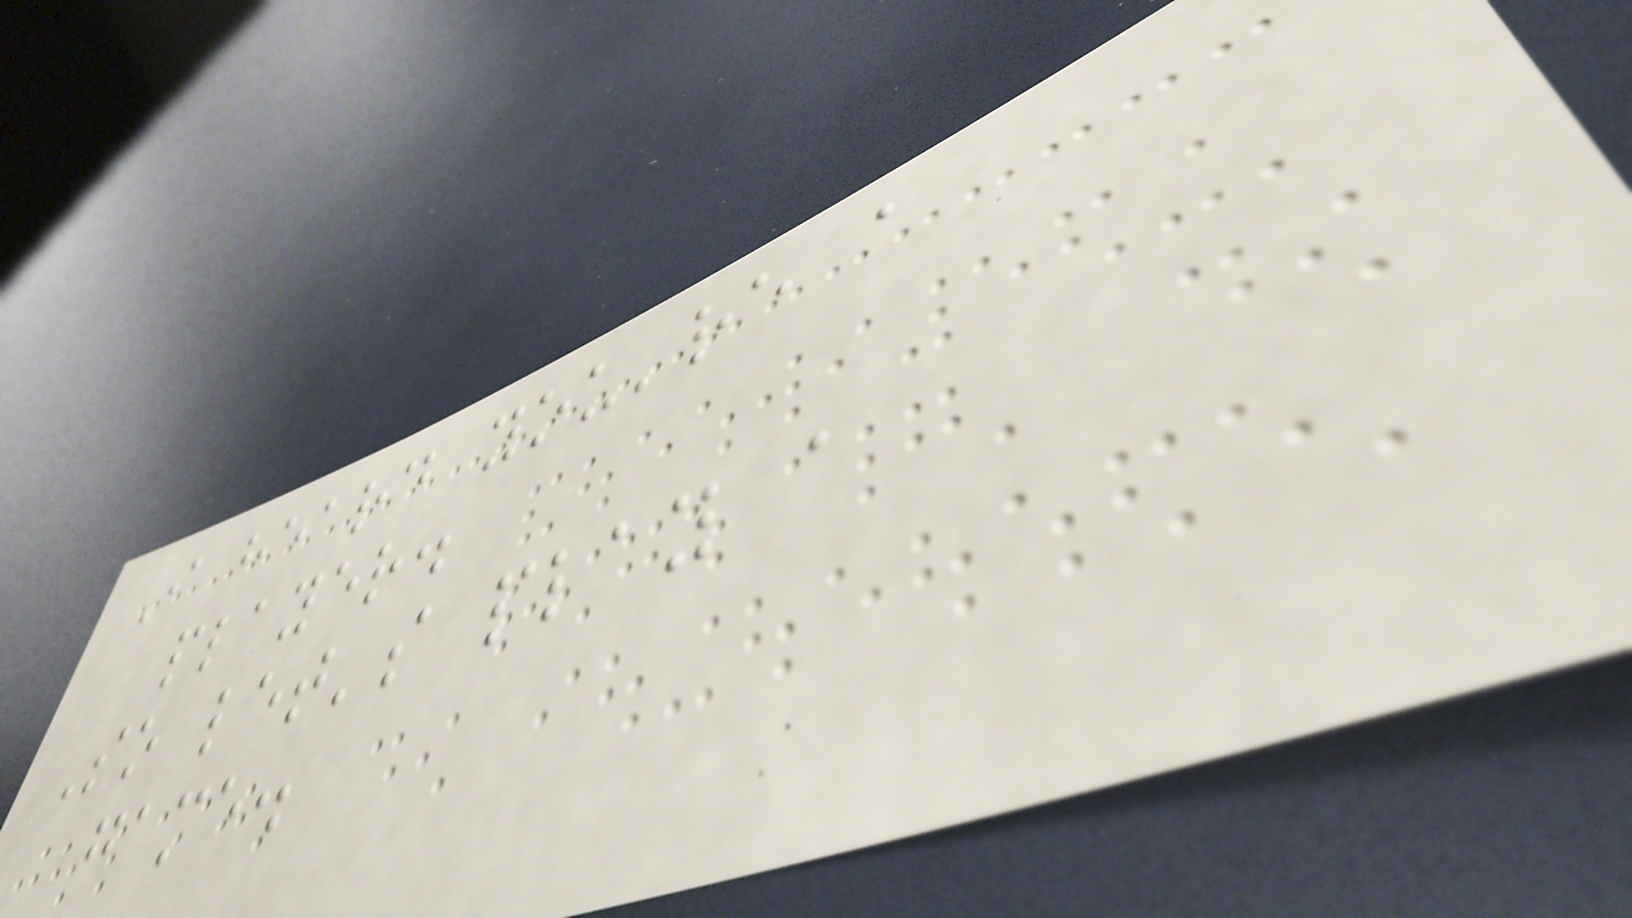I heard you're a
player.
So let's play a
game.
